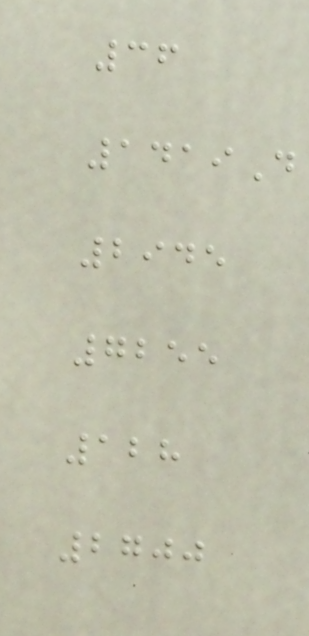36
1419D
2945
7255
128
2700
